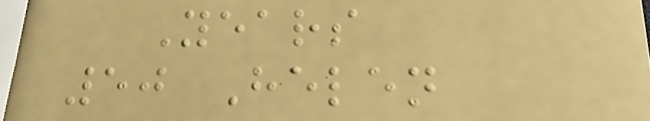Years
50 Helen
